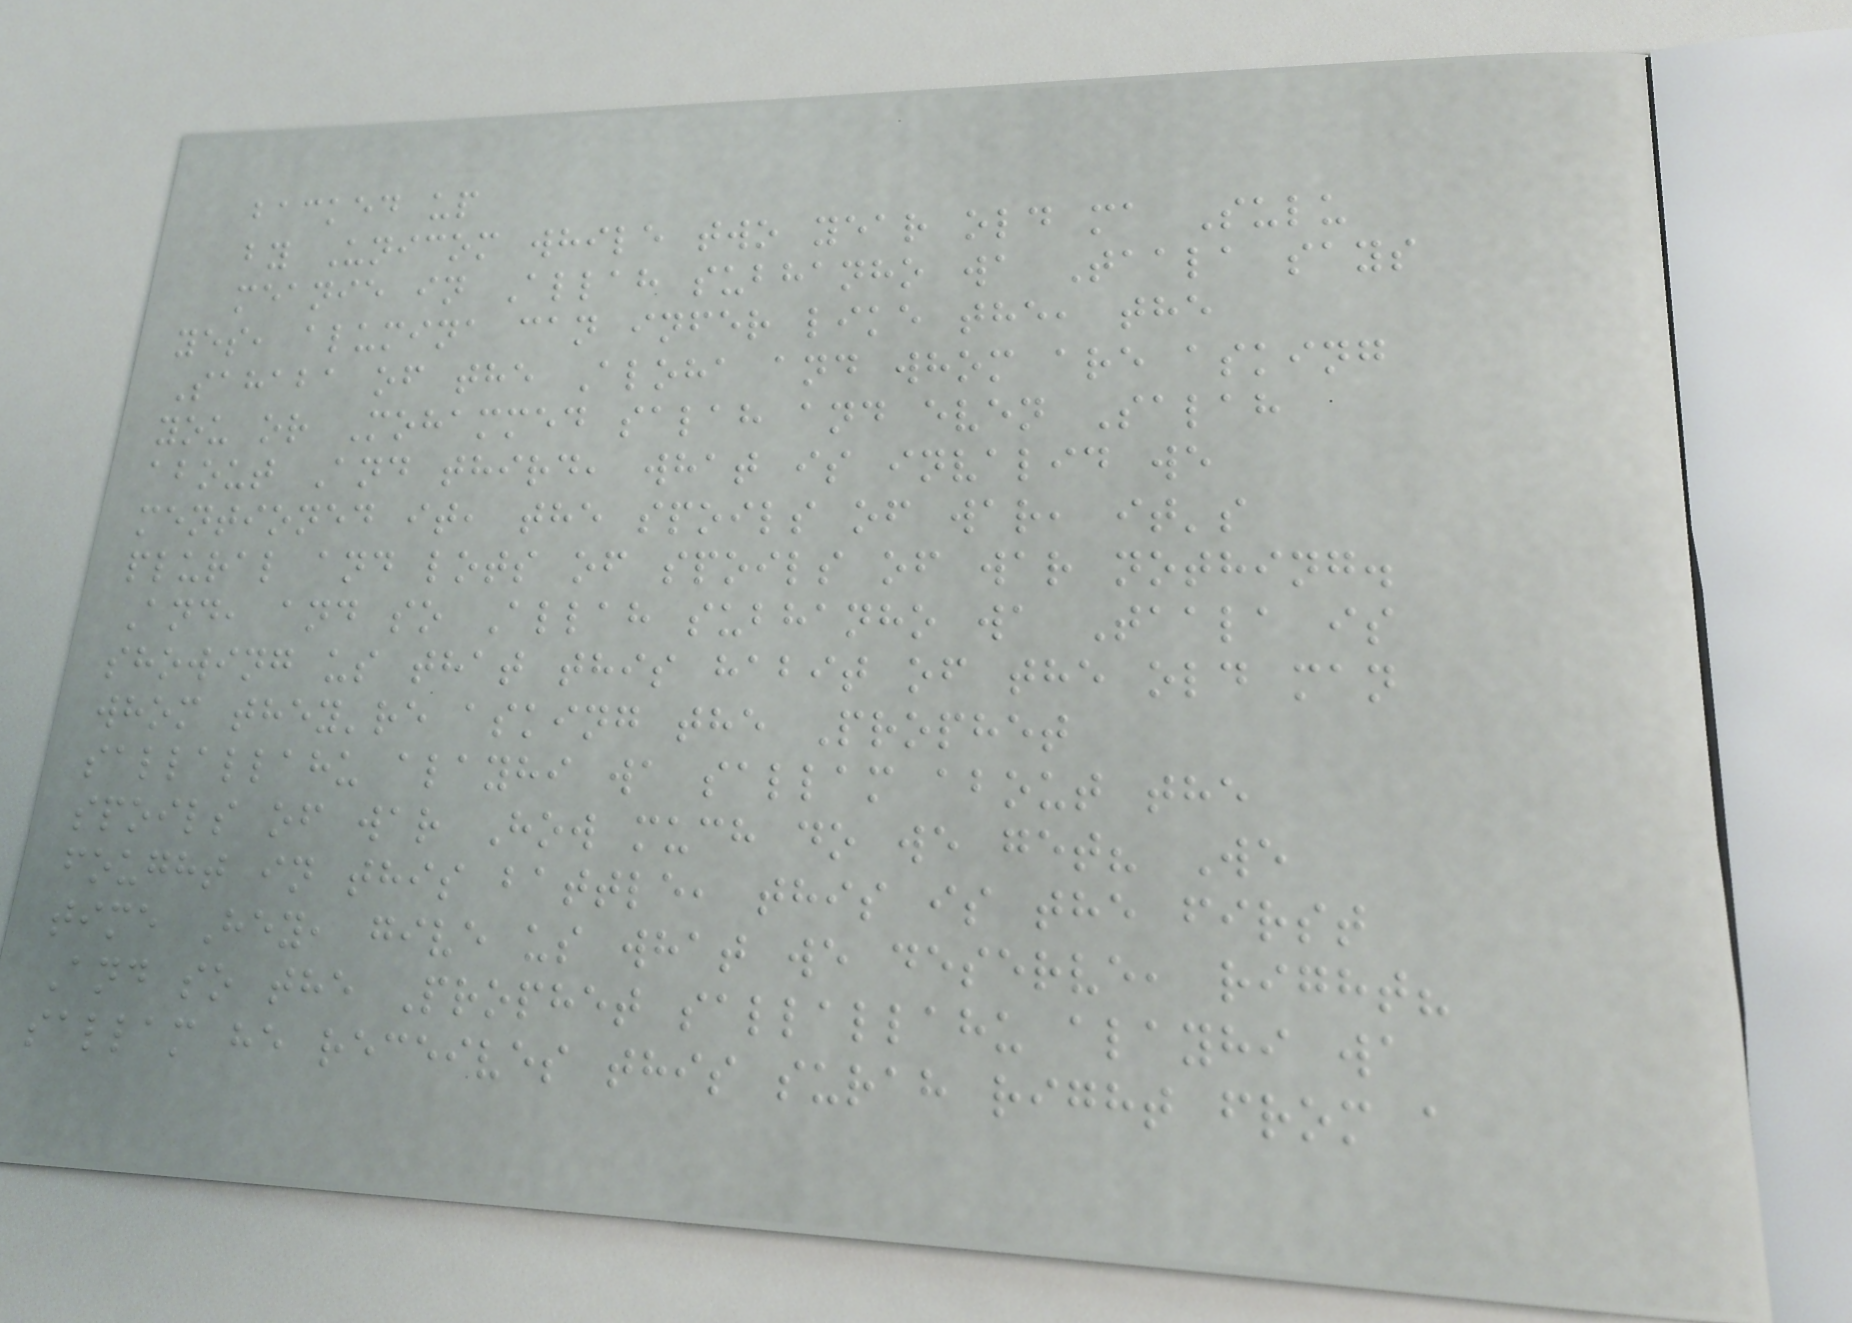backed up
by Unicom while two year old ma Sulu
meanie in Allah subhanho wa Taala says
yes, alumina can infer like the, the
Sahaba of the Aloha and whom are asking
you or Mohammed salah and even Salah
about And third, what is invalid we
mentioned it, the spoils of war, it's
plural and lots of spoils of war nothing.
And, and so Allah subhanho wa Taala is
showing us that this habit of the old man
whom they're asking the Prophet
sallallahu alayhi wa sallam about the
spoils of war How much do we get? We
fought in this battle, this is the first
time Hey, give us what we deserve, right?
And so the Prophet sallallahu alayhi wa
sallam he receives this surah right from a
